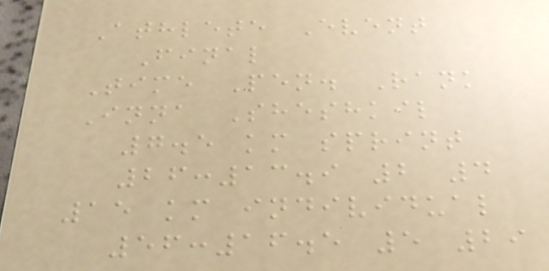Athlete Event
Final
Time Pen. Rank
Inna Sheshkil
7.5 km sprint
26:13.9 2 4
15 km individual
56:16.5 5 29
